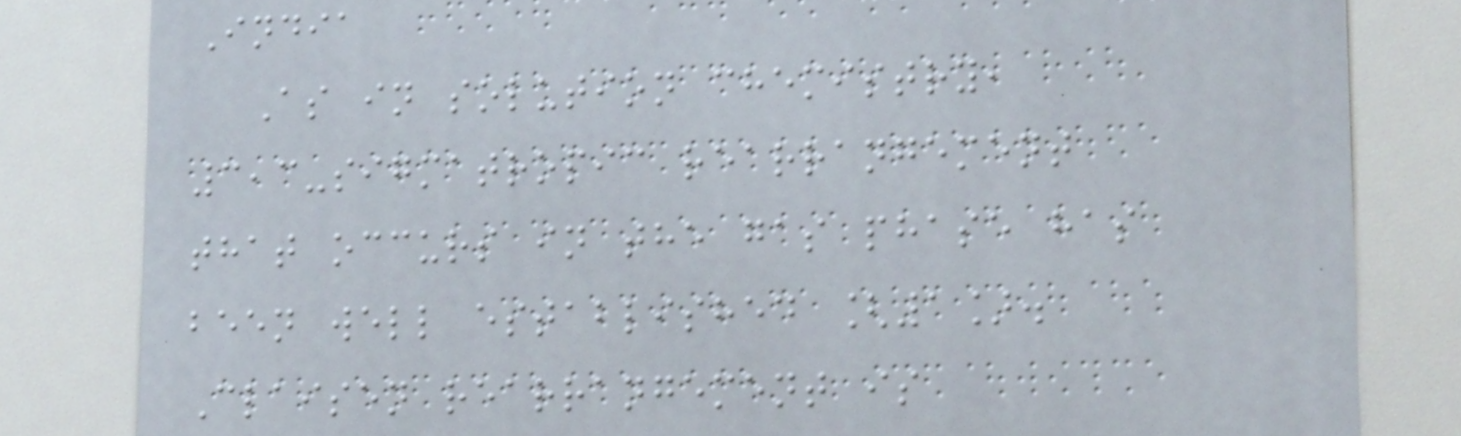India
As in solution chemistry,
3,3-sigmatropic rearrangement
that occurs in the gas phase has
been well established [1].
Claisen rearrangement is
